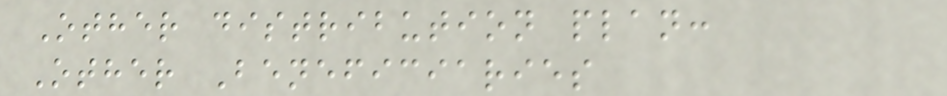Other distribution plan:
Other Beneficiaries
